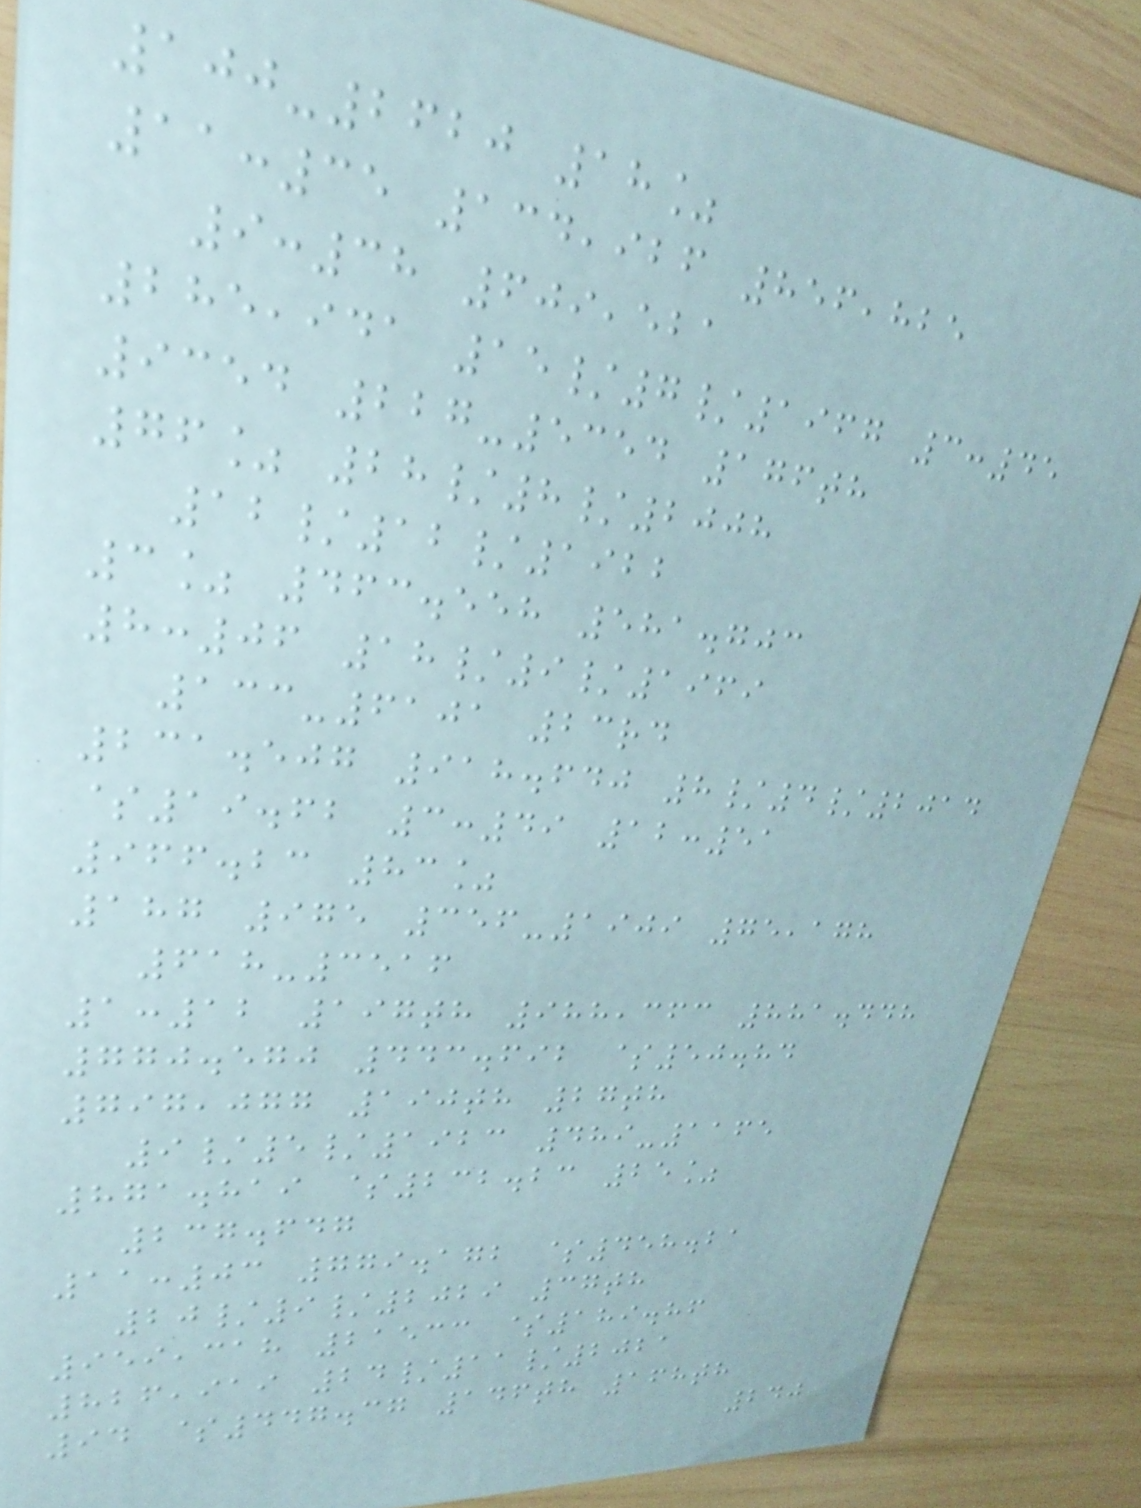100-2620 18%
11:35 134,926 856,825
9:38 609,521
285,941 15/7/1967 3:45
9354 227-5354 176th
76% 28/8/2008
12/12/1922
3% 463.558 581.703
8:06 18/9/1969
133-6101 23rd
231.507 918.640 8/4/2014
$19.62 3:49 12:51
966.23 83%
187 975 356-1909 75,178
618-3516
1:12 197th 988,363 881.448
770.570 443.692 $50.84
797,077 190th 27th
9/5/1923 489-1165
871.819 $232.23 25%
237.647
11:03 779.172 $458.21
20/9/2029 37th
959,318 21533 $189.86
826,919 24/11/2021
94 $447.37 146th 168th
240
